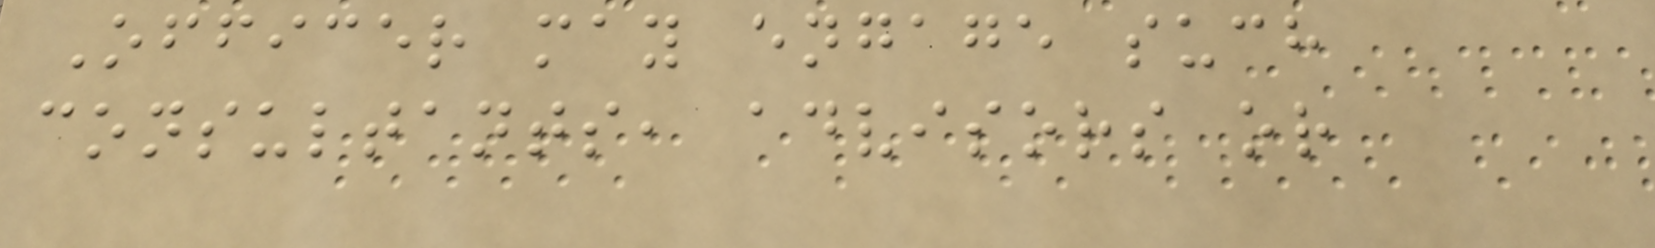Officer may engage such
consultants, advisors or
